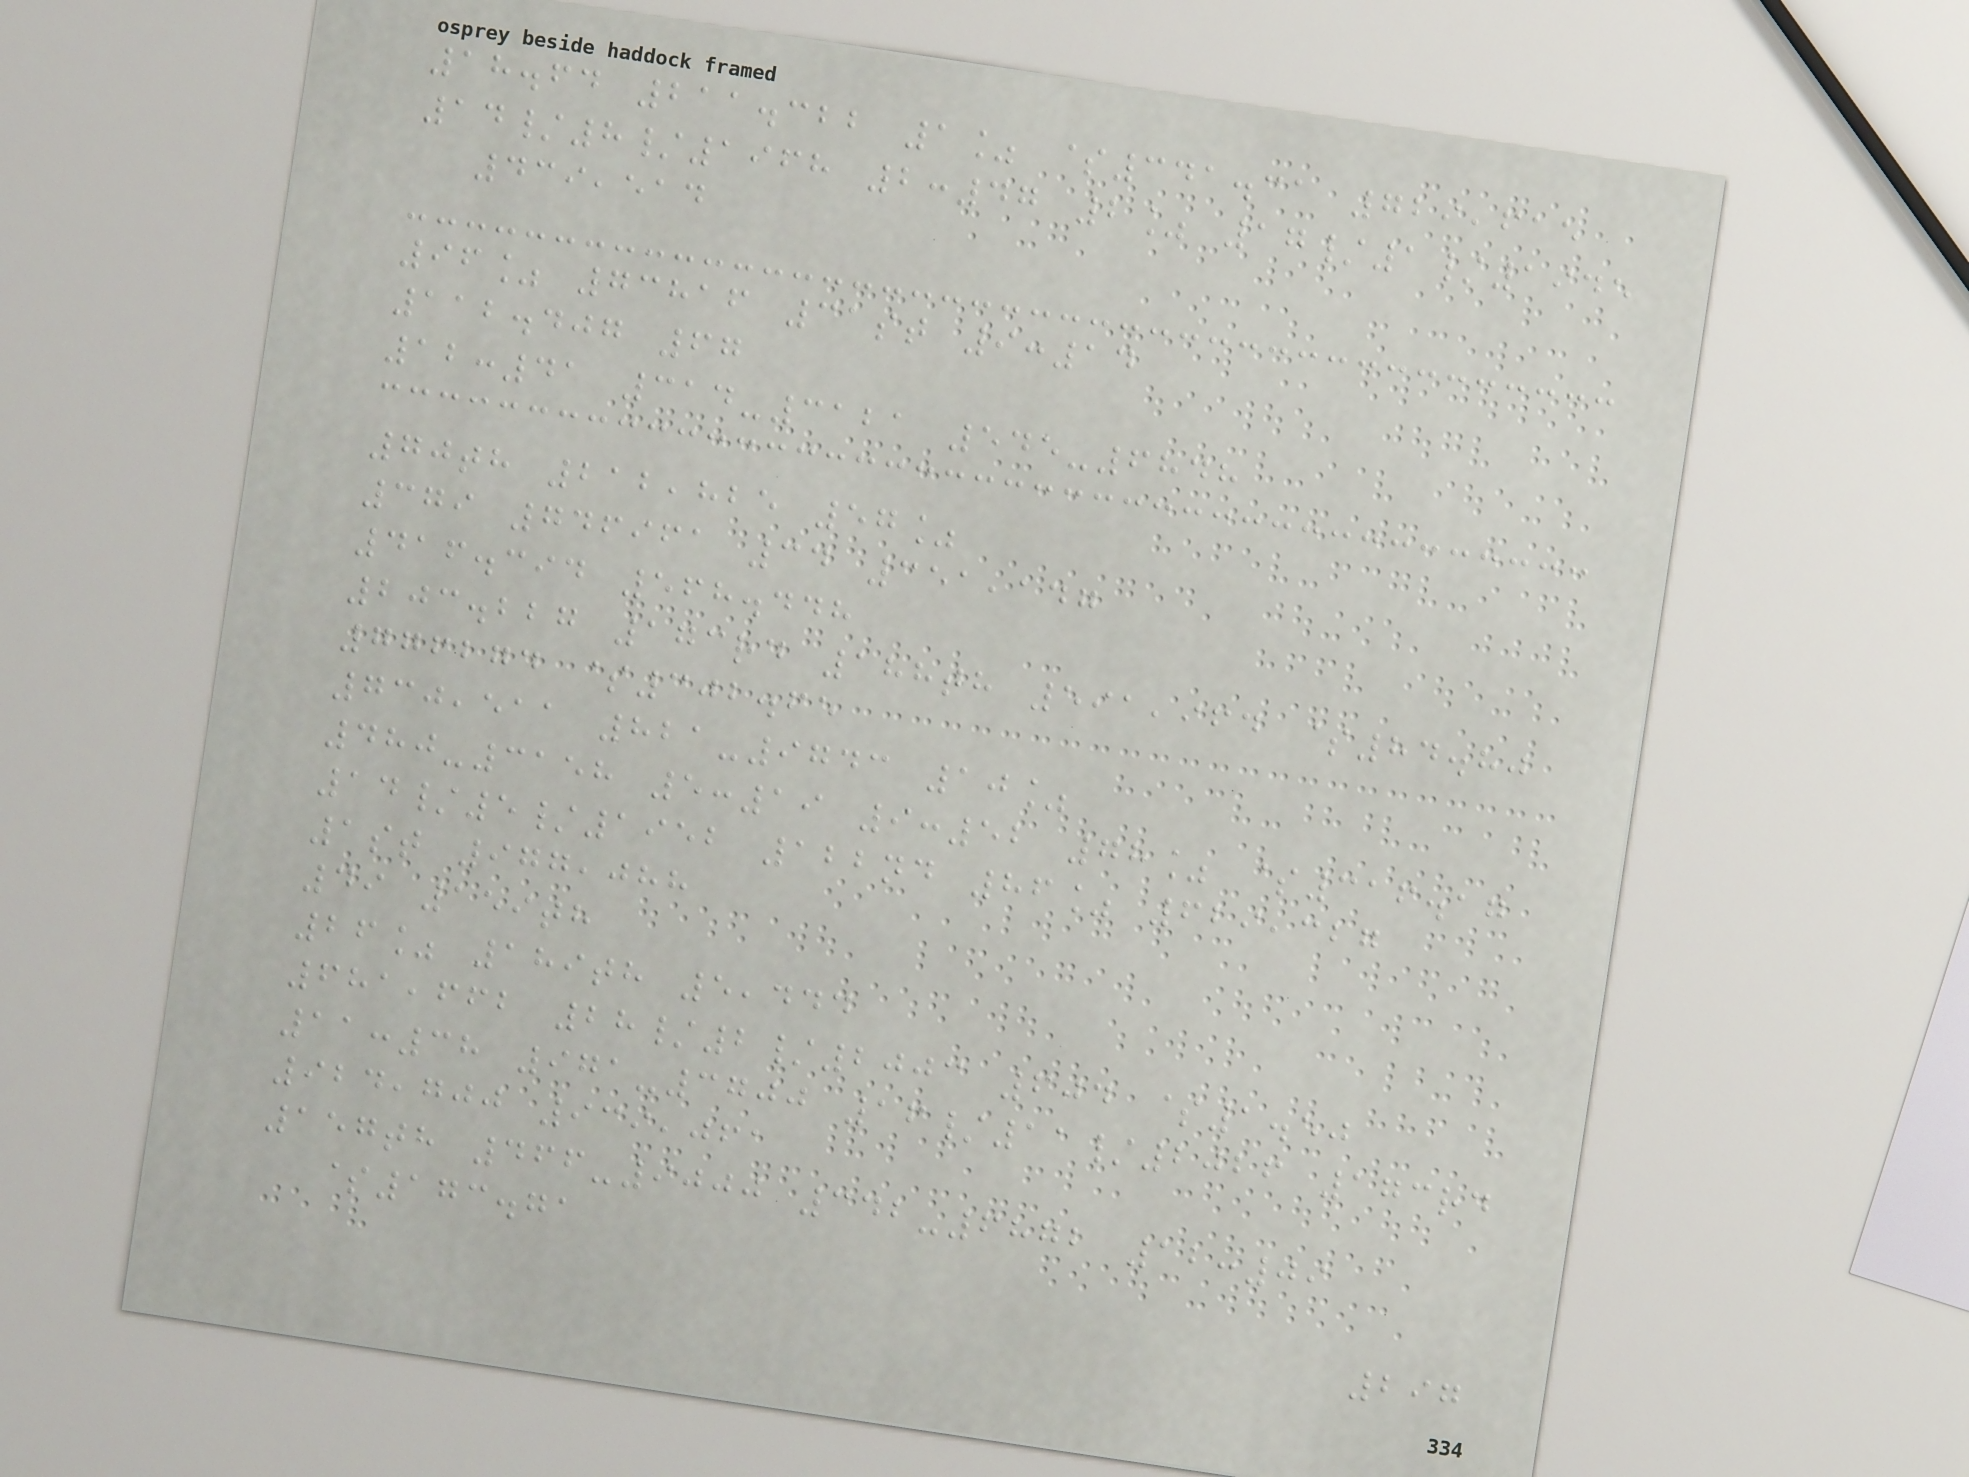18.64 211.322 1% $341.31 729,615
14/8/1968 2:47 2% 17/1/1945
439,514
96% 73816 31st 9:14
112.407 67
12:41 314-3121 545-6848
70th 212,825 57%
379 746961 34 351,147
416.394 568.448
203.227 173rd 188th 591,964 $84.80
776274 $302.65
730,511 821-9743 10%
480-3158 5:19 9:52 78% $316.17
14/5/1952 122nd 86% 629,327
1st 977,088
49 159th
26% 189th 5,444
681,662 28/2/2003 604 $1.50
11:38 971-3700 16/11/2026 173rd
924,700 939,061
157th 466-9000 342-6872 12:09
$173.71
297
